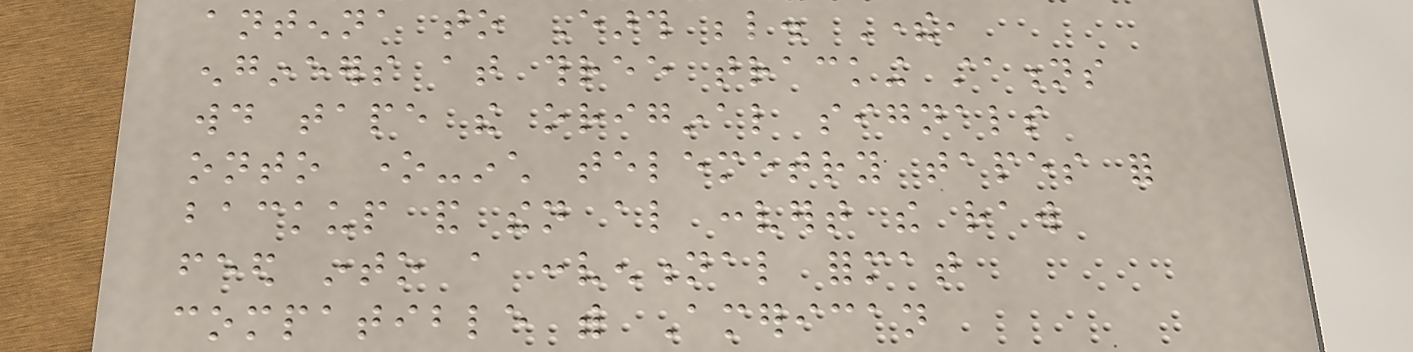antenna to Earth below. There,
engineers at three tracking stations
would tape the original signals
onto one-inch telemetry tapes for
backup and then also convert the raw
feed into a conventional format
compatible with American
